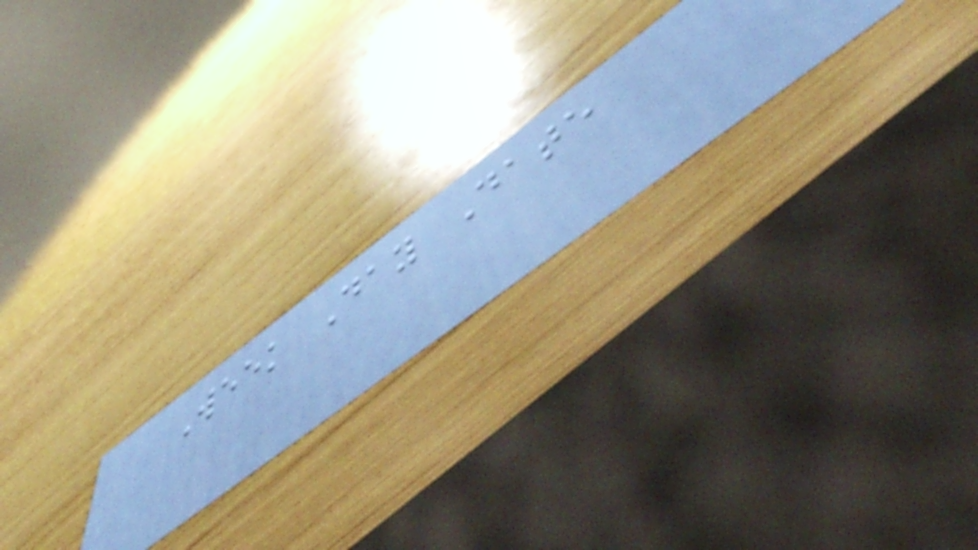Week Day Date
